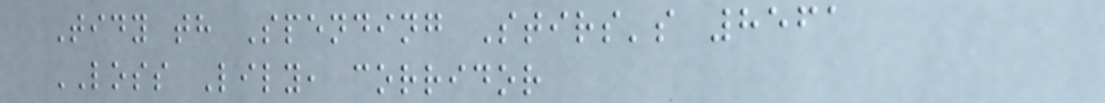Tidy th Spending Stirs's 8561
LOSS Lily, corridor
